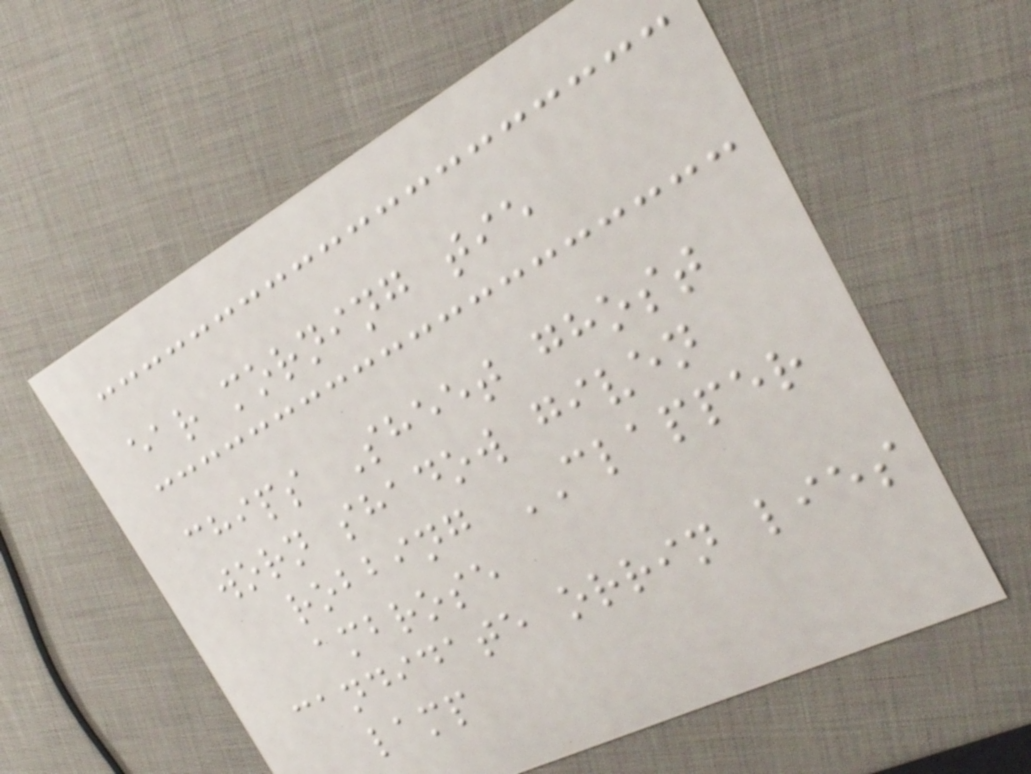ear morning tie
chips Sheet ghost
worn shadow given
robbing CLAPPER
ambrose
candidate orrin lies
lamp
